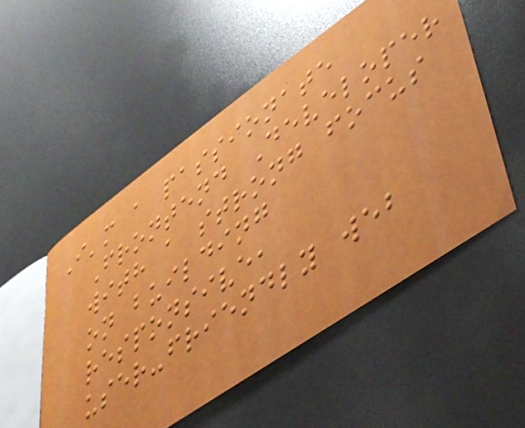I'm a passionate
Frontend Developer
with a strong focus
on building
responsive,
user-friendly web
